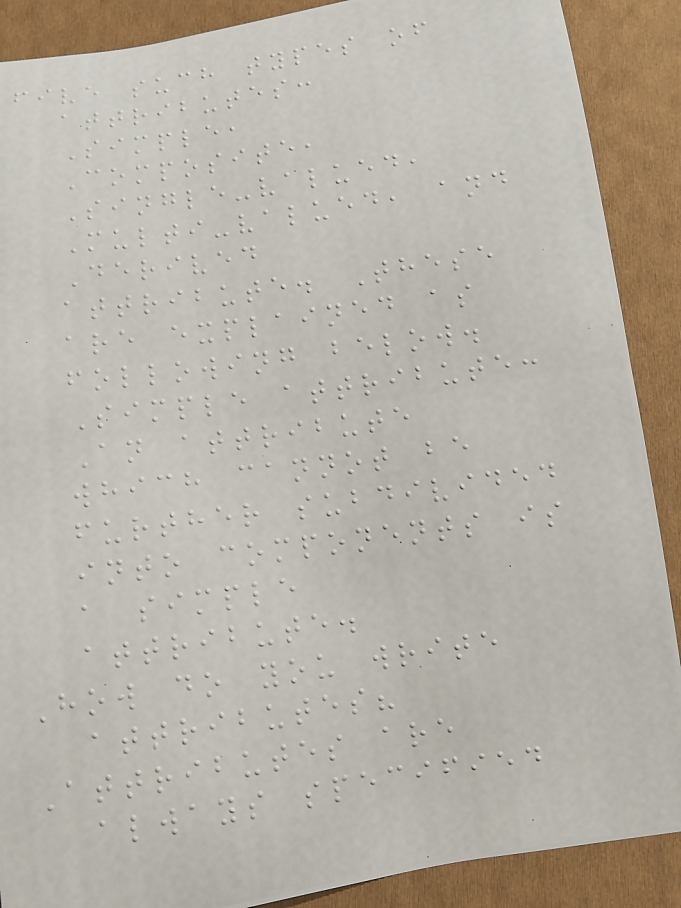five such types of
attributes:
Simple,
Composite,
Single-valued,
Multi-valued, and
Derived
attribute. These
are explained as
following below.
Simple attribute:
An attribute
which cannot be
further subdivided
into components is
a simple
attribute.
How do you write
attributes?
Attributes are
always specified
